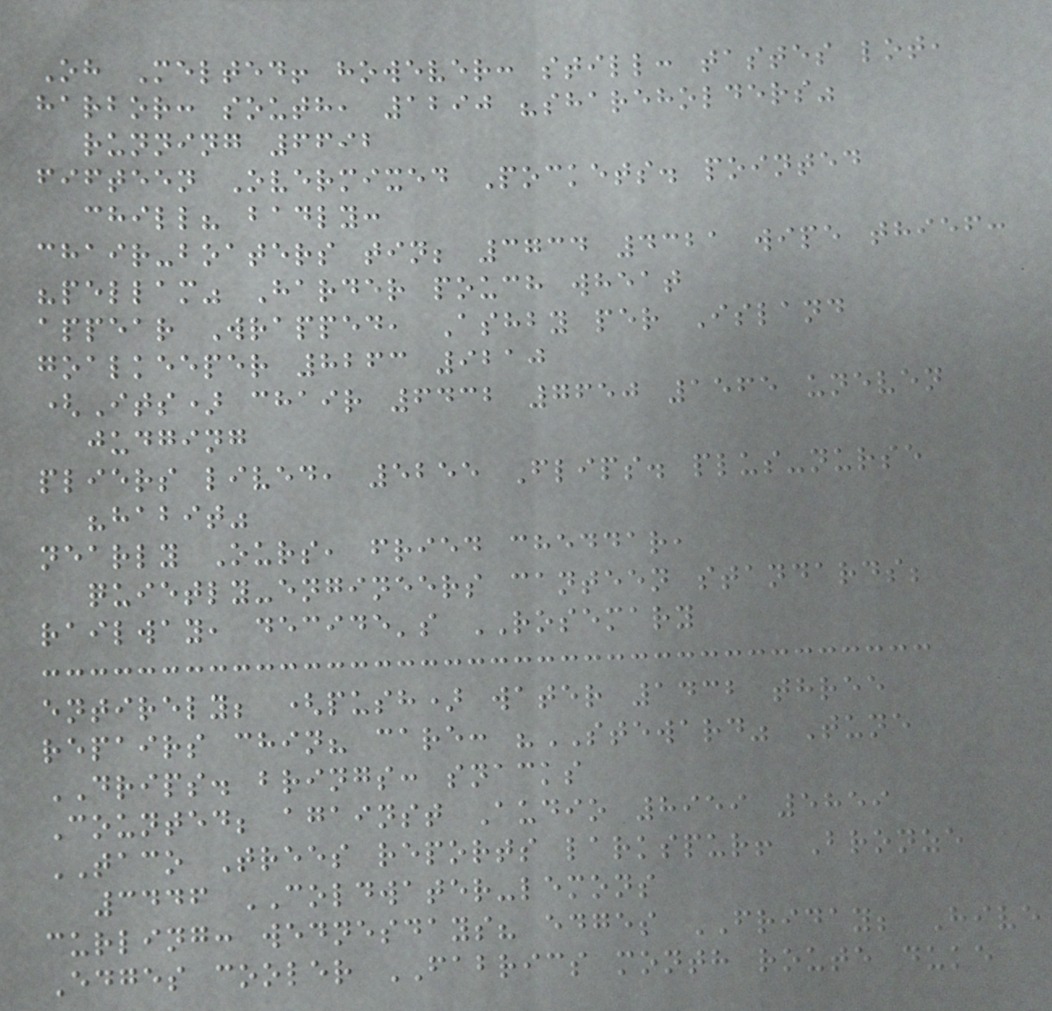Oh Melted! however: still: tastes lot,
harbor: south, 1290 "shareholders"
running 6692
fifteen Overmixed Pockets. pointed
chill? badly:
chair-boaters tin; 3734 4321 wipe thief:
"pellam" Harder pouch wheat
appear Wrapped, Ashby per Island
goalkeeper 8263 9210
(Its) chair 6432 7650 1565 uneven
judging
pliers lived, 5255 Flips. plus-nurse
"habit"
nearly Ours, fried cheddar,
quietly-engineers canteen standards;
railway, decide's ROSEMARY
entirely; (push) water 1432 three
repairs chin? care: "STEWARD" Tune
DRIPS. brings: snacks
Counted; against Audio 8959 5859
TACO Trees reports larkspur! Bronze
3446 COLDWATER-lemons
curling: wednesdays? edges FRIDAY; Hive
Edges cooler FABRICS month route duke
